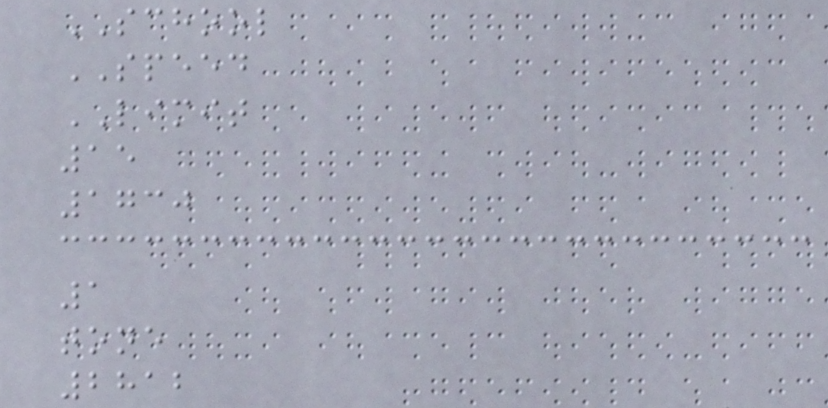SCHOOL
SPEED
LIMIT
15
1730
1
tone
2812
